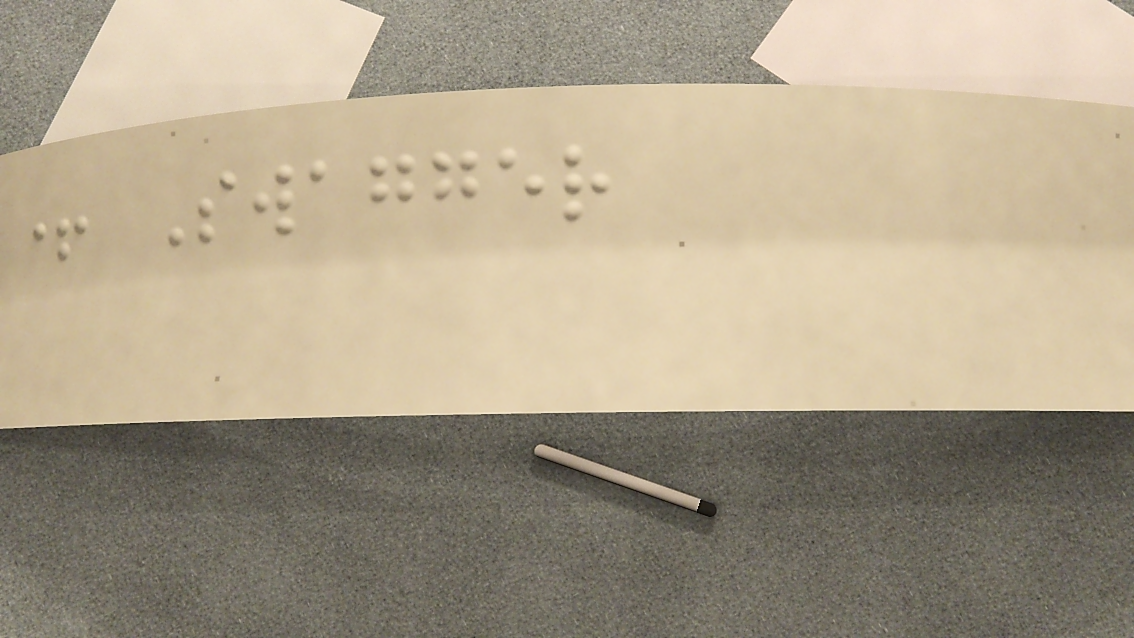+ Swagger
